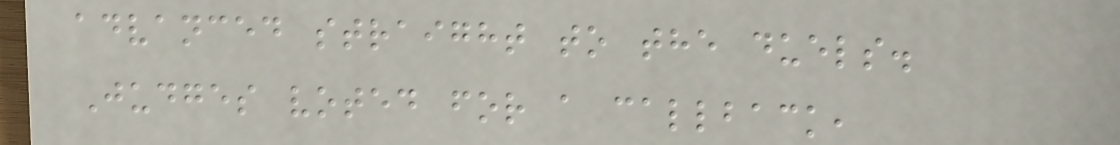advanced straight to the duels.
Judges voted for a callback,
